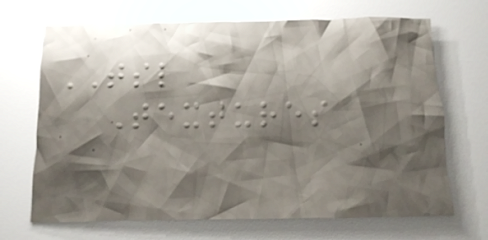TSL
Textures
